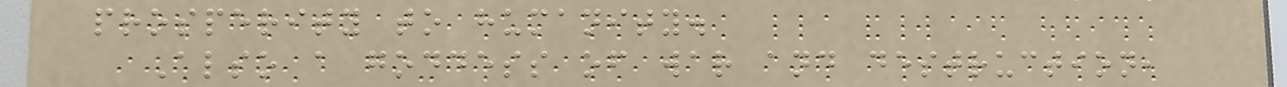prosperity to humanity.
Also a goddess of war and destruction,
